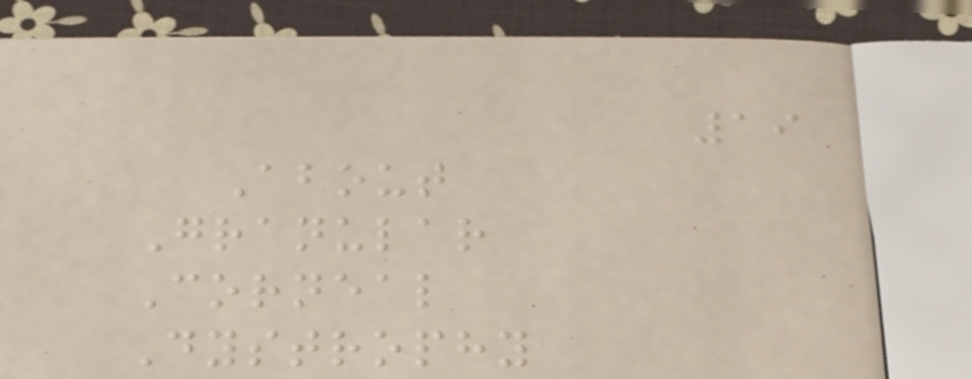19
About
Granular
Corneal
Dystrophy
